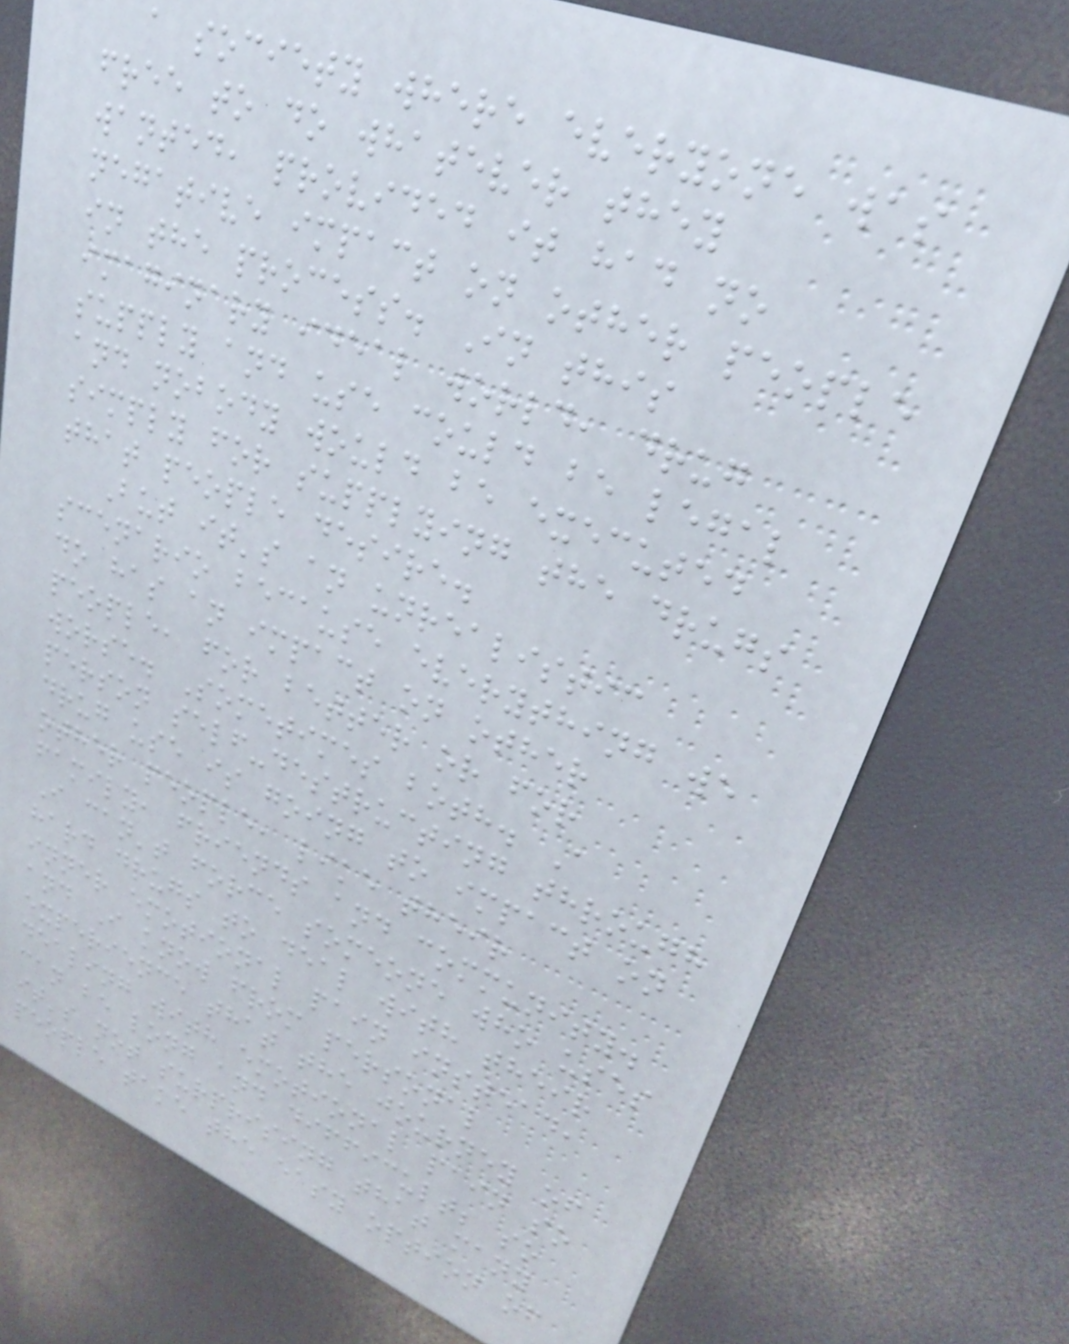a society where everyone was
free to do whatever they
wanted, provided it had no
negative impact on other people
in the process. In this
imaginary ideal world, drug
supply and use could be legal
and nobody would be executed
simply for supplying the drugs
that people desire.
But it's an unrealistic
scenario because everything we
do has an impact on other
people, for better or for
worse. Sometimes both. A
person self-destructing through
drug use is going to impact on
other people, like their
family, friends and community.
I can't force someone who uses
hard drugs to deal with their
inner emotional pain instead,
and I know from personal
experience that the journey of
dealing with emotional pain so
can be long and difficult; so
it's not surprising that many
people take the easy option of
